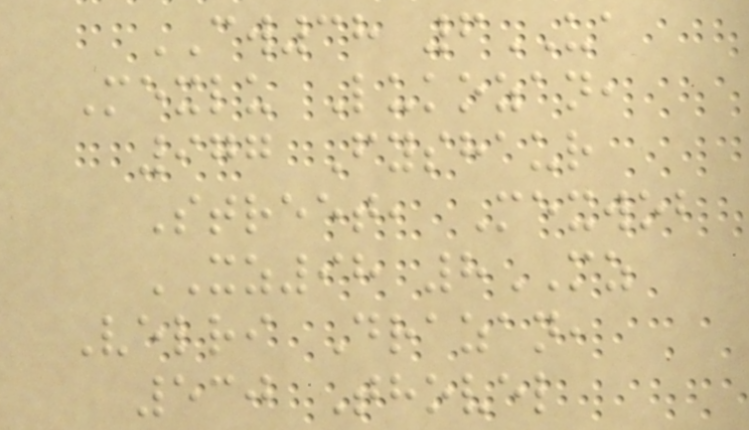CW38 6UA
Mexlu Lukozan,
977 Fyshaur
Street, Mexwob
XZ98 8MZ
Velri Drazan,
530 Thovel
